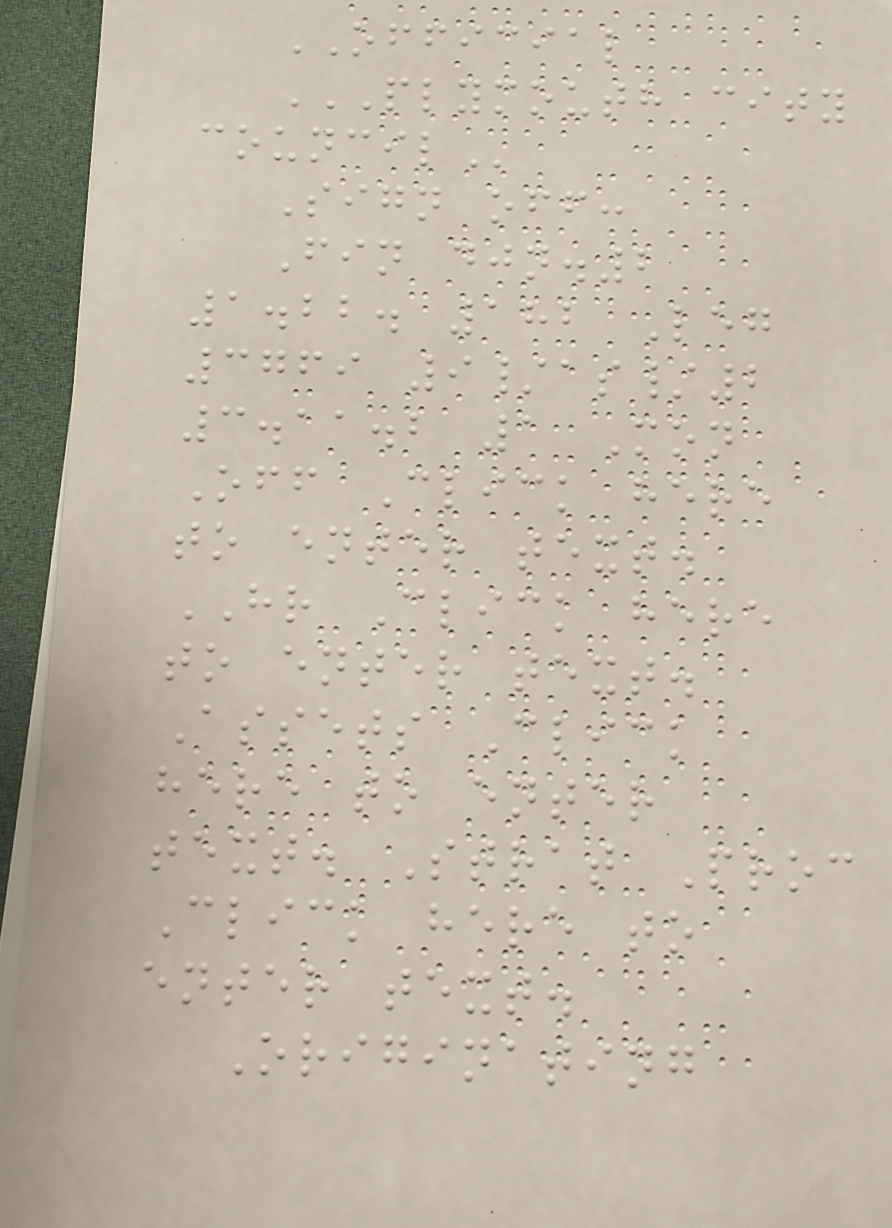OFFICIAL
PLYMOUTH CITY
COUNCIL
Sign off:
Fin djn.2
1.22. 182 Leg
3769 9/as/2
3.11.2 1 Mon
Off Click here
to enter text.
HR Click here
to enter text.
Assets Click
here to enter
text. Strat Proc
Click here to
enter text.
Originating
